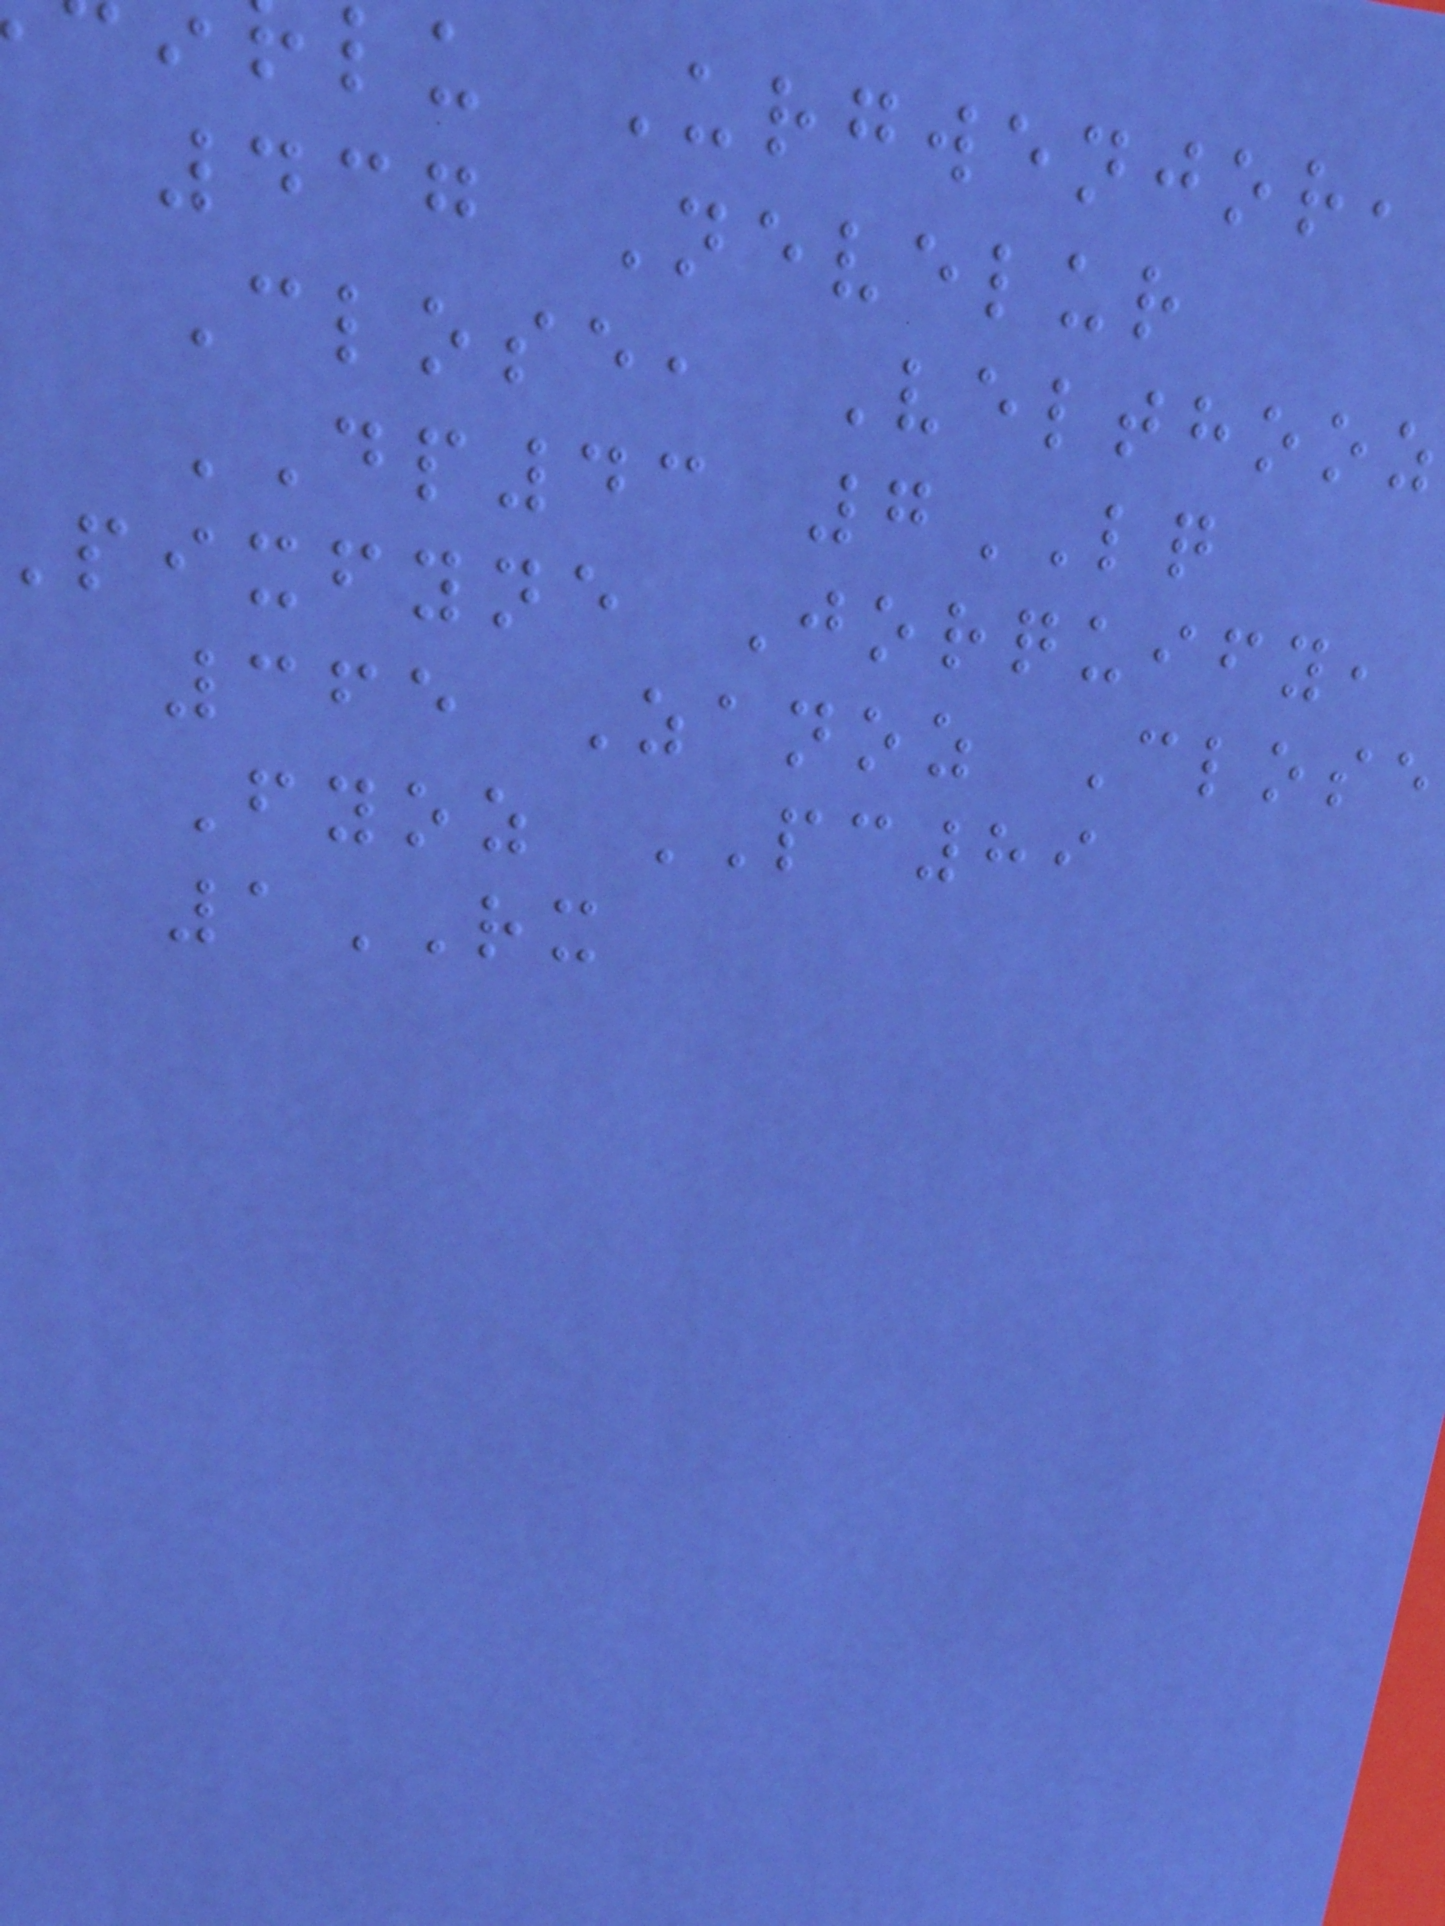lu Urgwenjor,
437 Nevelur
Close, Velthooz
DP43 7LQ
pixfyne Jorquify,
365 Zanoz Close
Fyoz PC89
1RX
